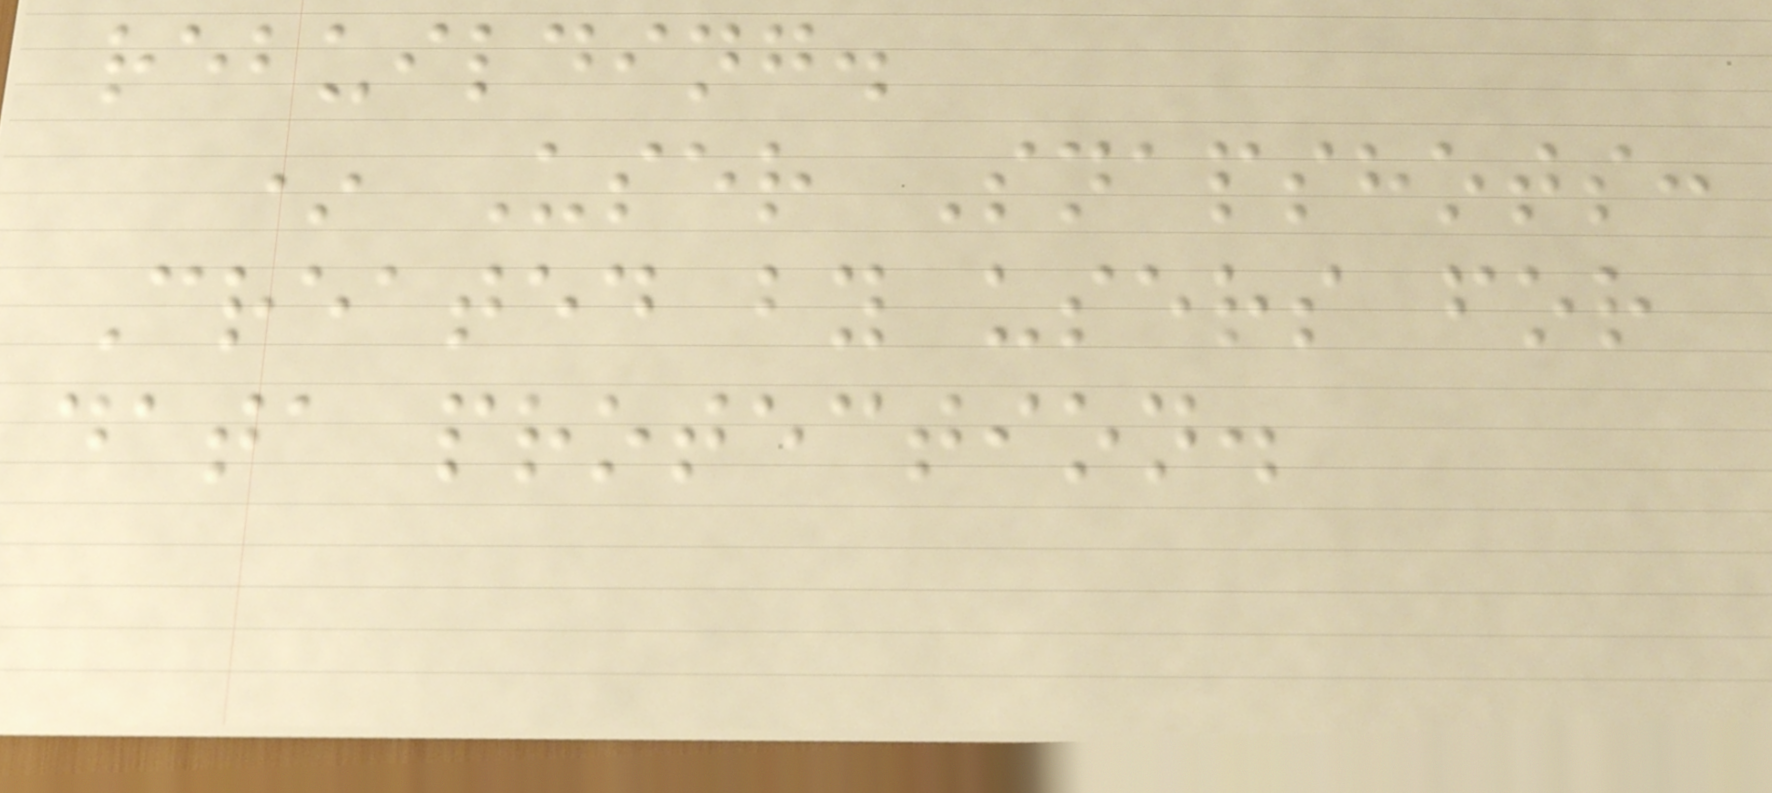rebuilding.
* User Snapshots:
Created by users for
data protection.
